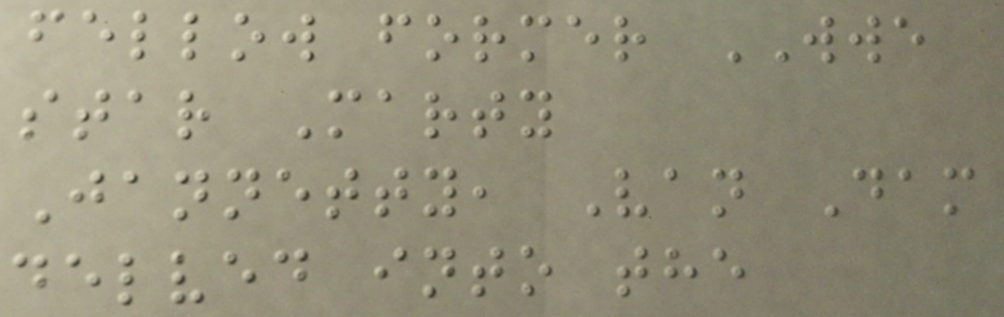fellow former WWE
star Marty
Jannetty, Van Dam
delved into the
